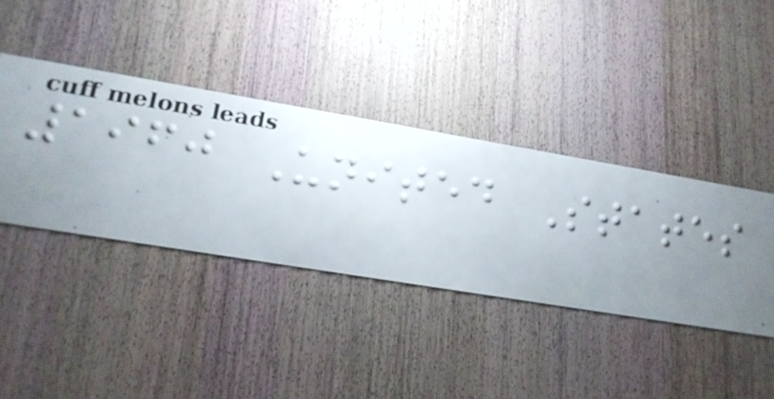1960 United States
